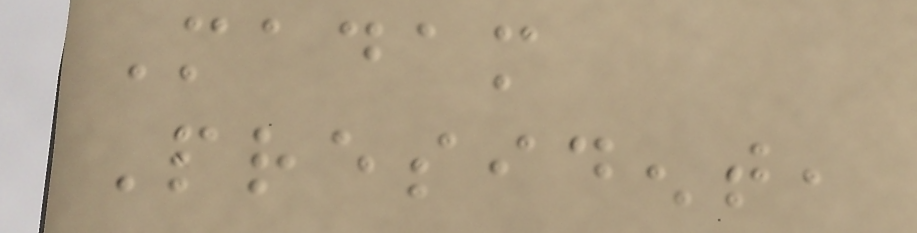Madam
President,
